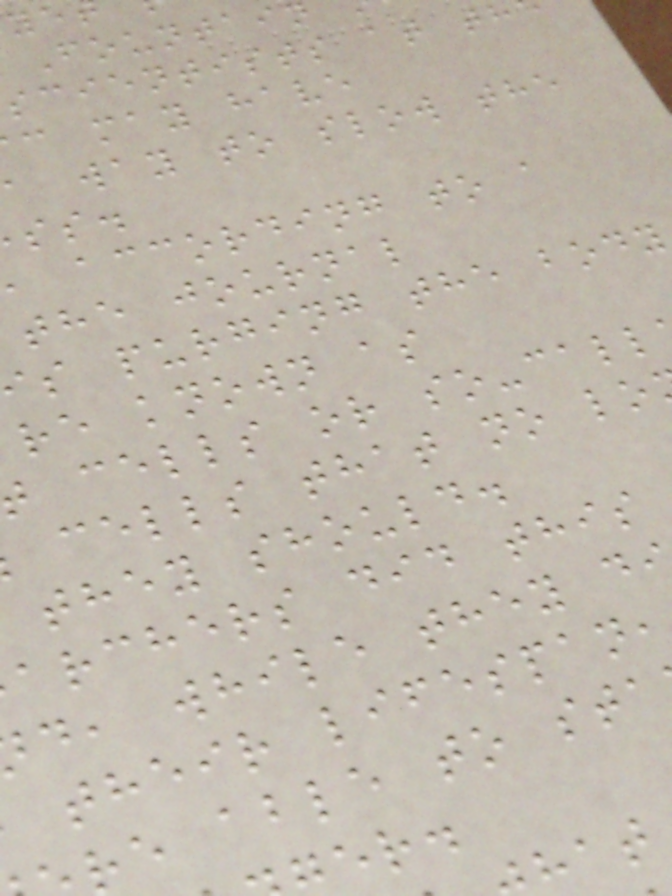Fountai
scientists at th
c may have
a way to slow the
according to a
the journal
s purging the body
re known as
cells or so-call
cells that no lo
they should.
archers did this
d, while they d
their lifespan,
e able to sta
